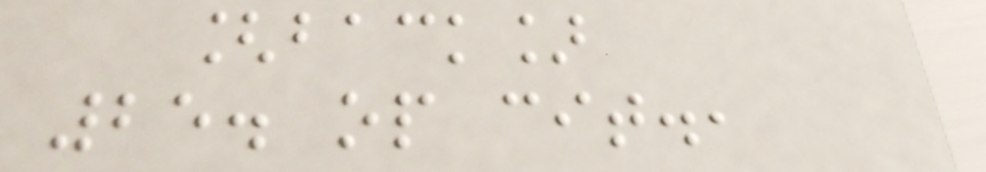[back]
25. op cit.,
